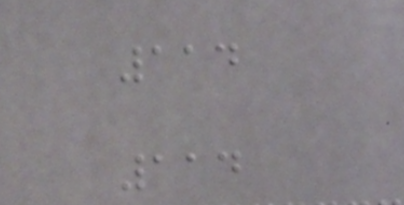114
114
